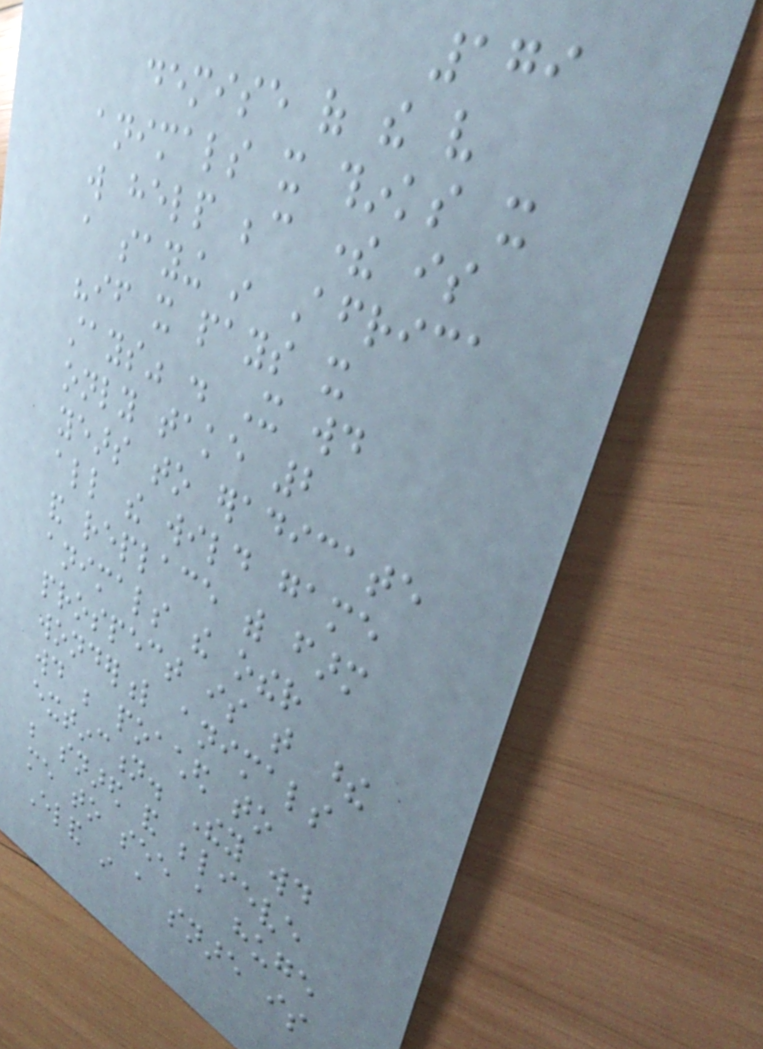179
demise of the very
animals it thinks it
will help because there is
a saying in Africa
"if it pays it
stays" . It would
only take 2
years to eradicate
all the wild game
and replace with farm
animals the other
prospect is that these
wonderful animals
would be poached to
extinction. They would
be snared and believe
me to see a huge
Eland in a snare is
